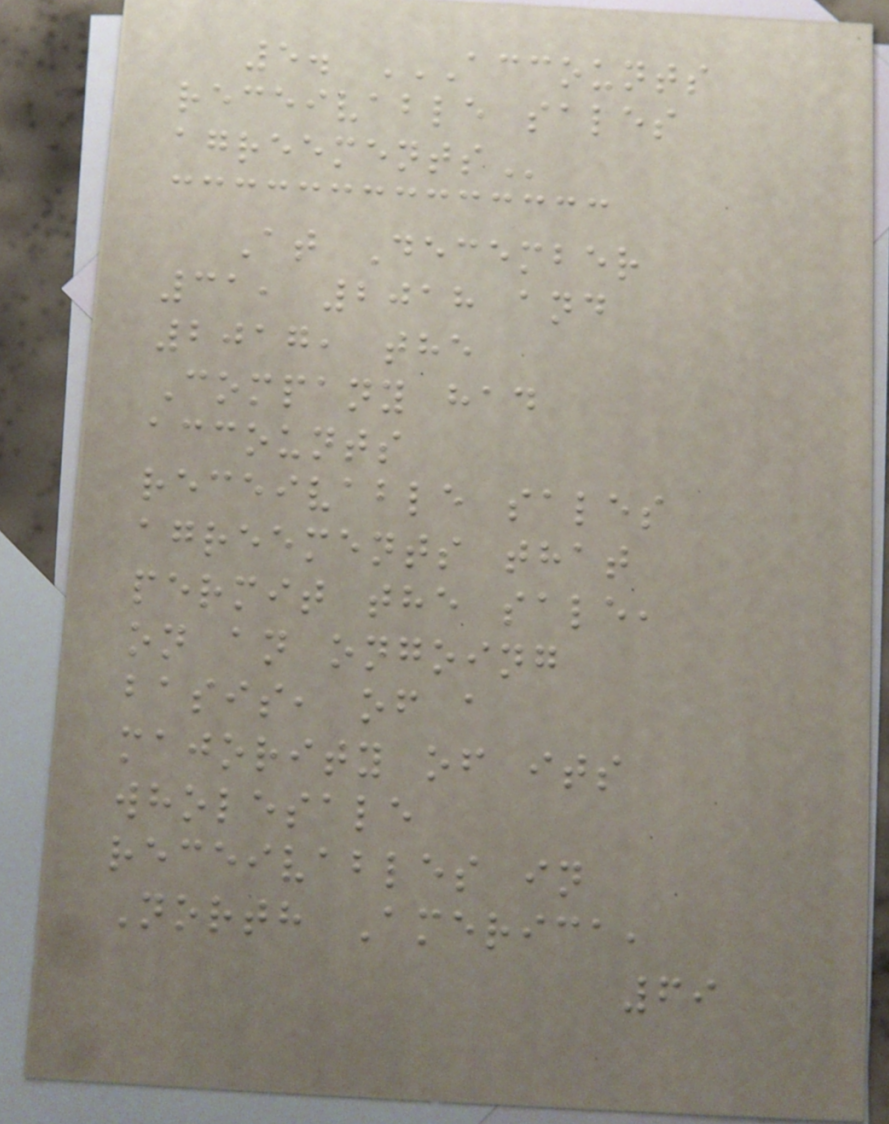5. ACCOUNTS
RECEIVABLE SALES
AGREEMENTS
At December
31, 2018 and
2017, the
Company had
accounts
receivable sales
agreements that
permit the sale,
on an ongoing
basis, of a
majority of its
wholesale
receivables in
North America,
69
